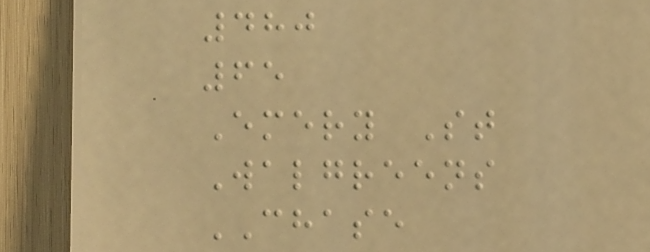480
65
Emery St
Walgreens
CHASE
